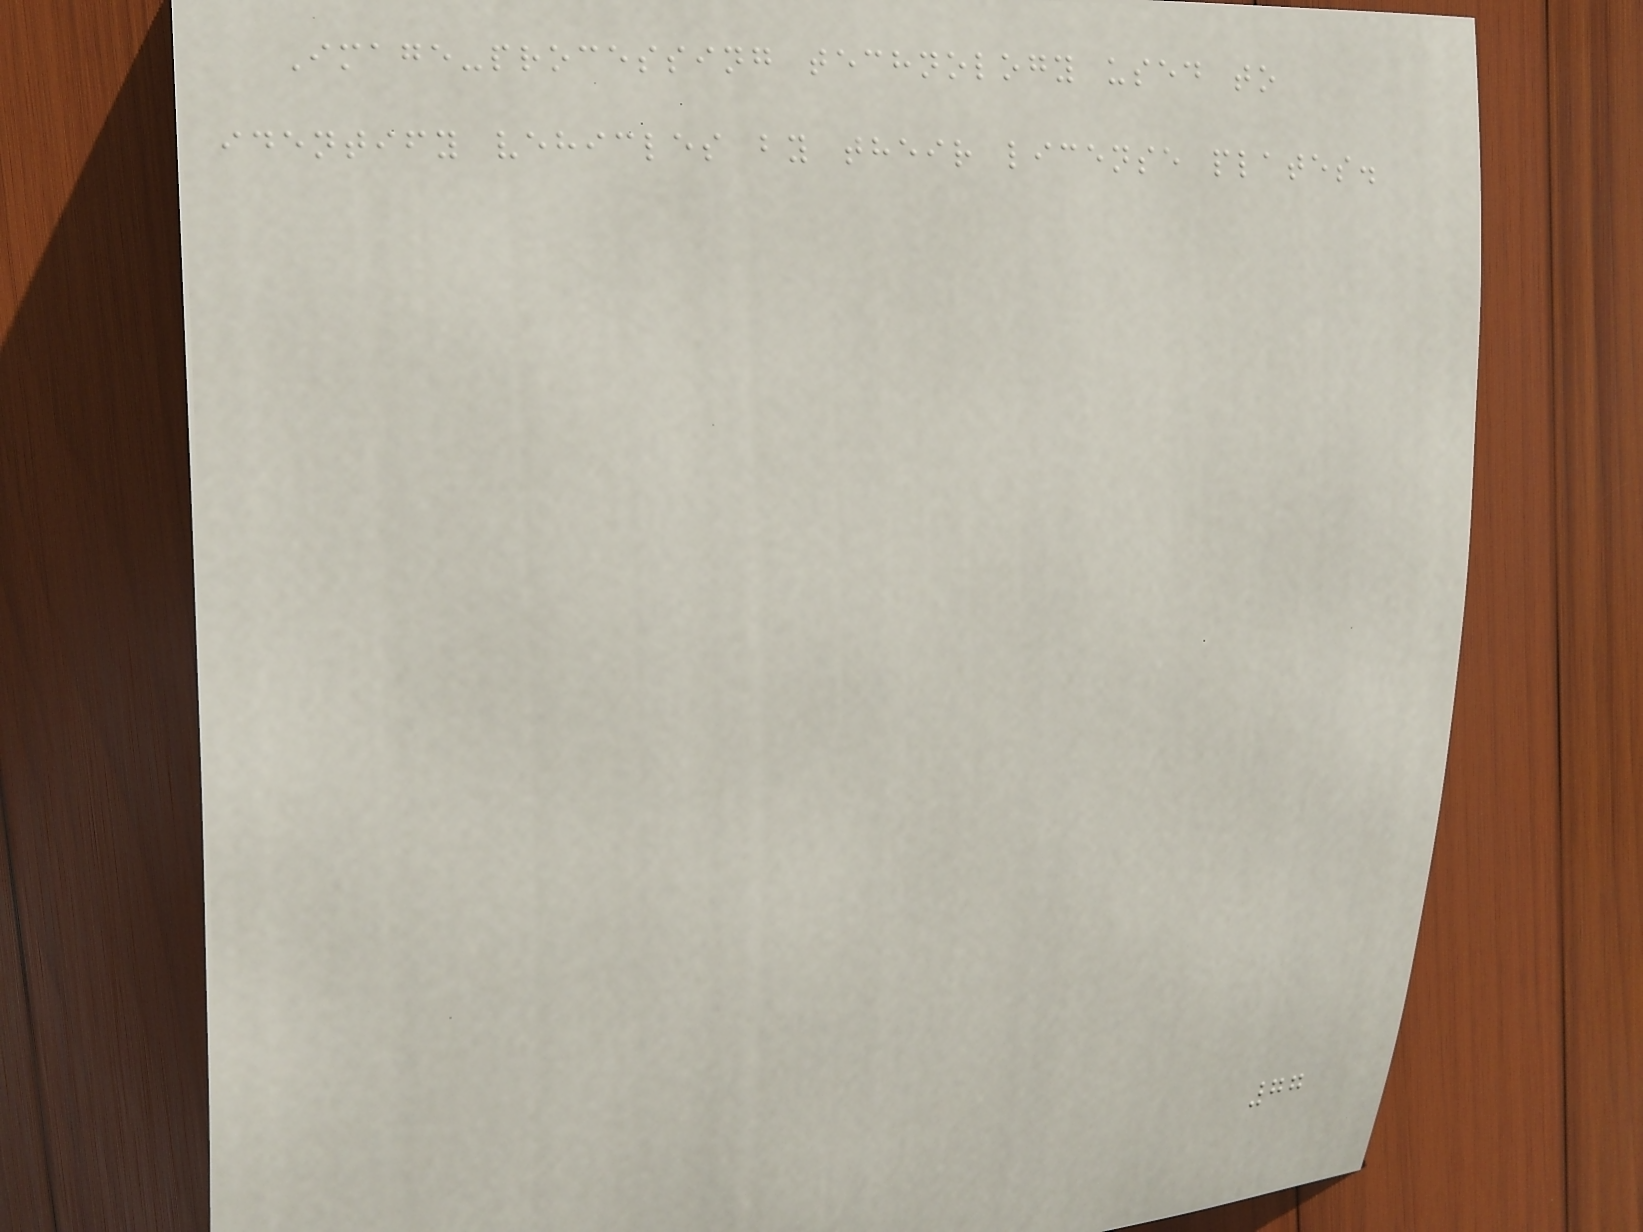Image-processing technology used to
identify vehicles by their license plates.
77
